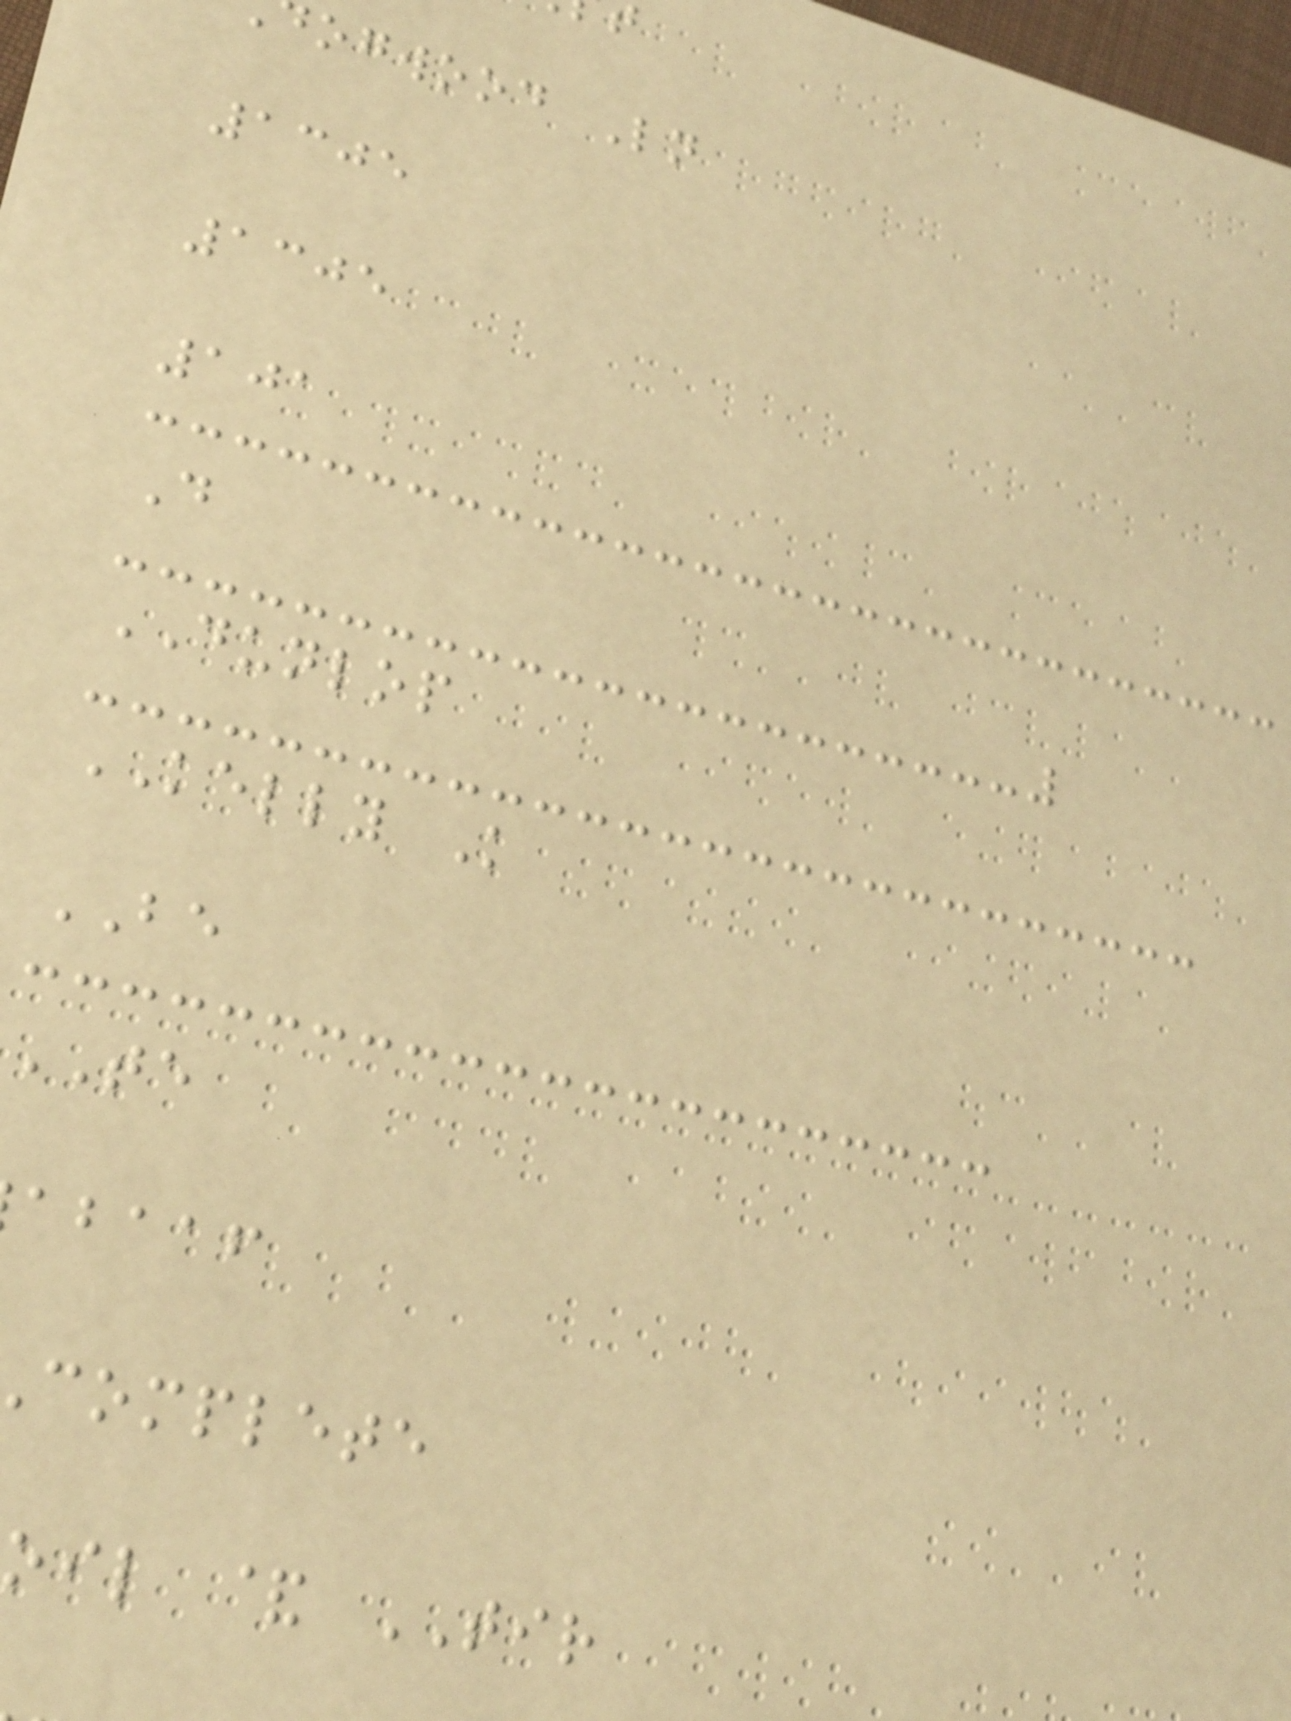ogwood Ln
1305
1305
101
D
DUNLOP
KELLY K
BE
TE
abaaf
complete
oil & TIR
